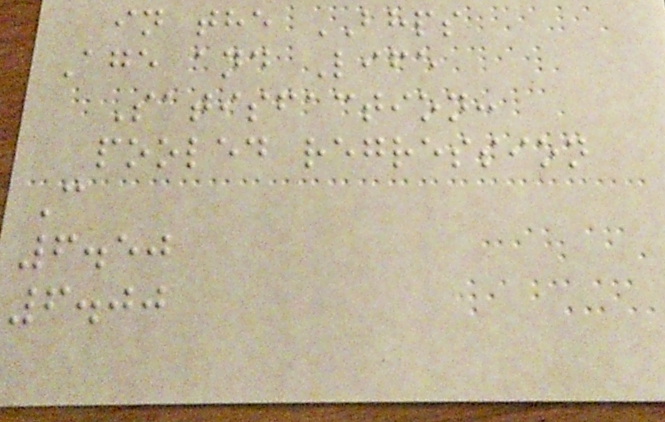in the BHPS
Age and Life
Satisfaction:
pooled regression
C
6.50
6.00
